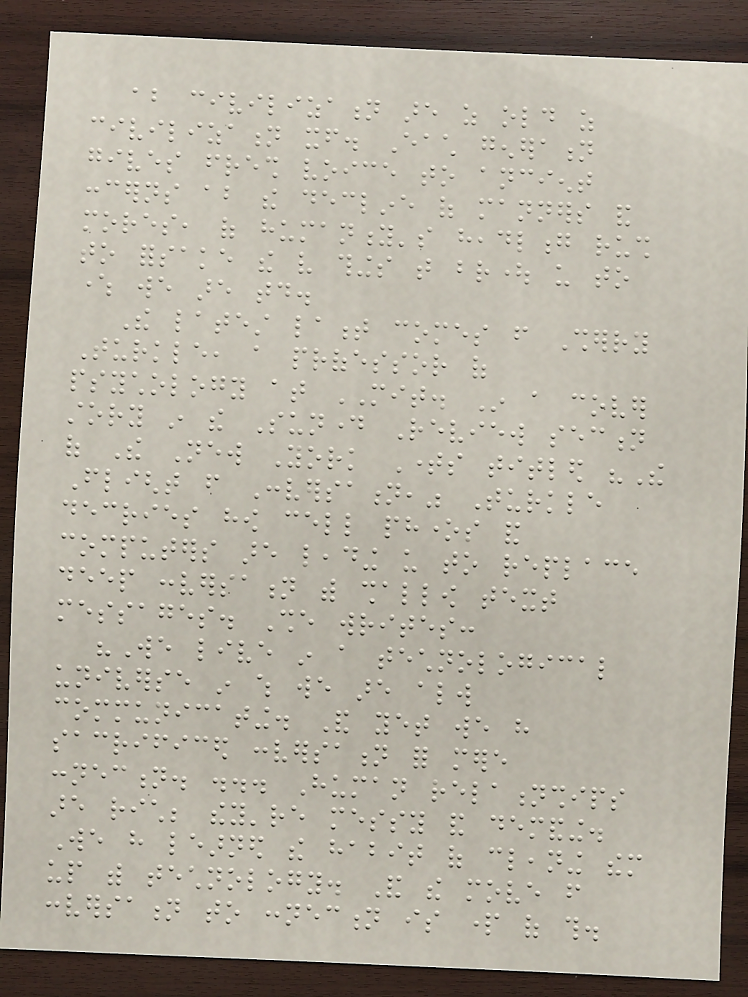about civilization are as old as
civilization itself. Each generation
gives fresh voice to ancient
concerns about the decline of manners and
mores, of humanity's headlong rush
to forsake the very things that brought us to
where we are today.
The latest lament comes from Sherry
Turkle, a professor of
psychology at MIT. In a cover
story in the Sunday Review section
of The New York Times titled "The
Flight from Conversation," Turkle
decries how cell phones and
computers are leading us to replace
deep conversation with shallow text
messages. She writes:
"We live in a technological
universe in which we are always
communicating. And yet we have
sacrificed conversation for mere
connection. ... Human relationships
are rich; they're messy and demanding.
We have learned the habit of cleaning them
up with technology. And the move from
conversation to connection is part of this.
